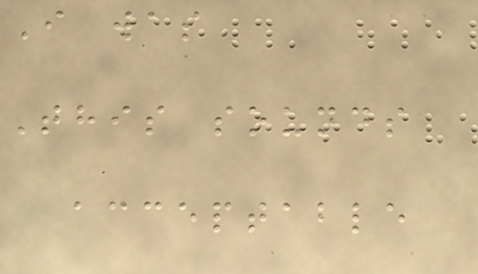I was
This sounds
acceptable
